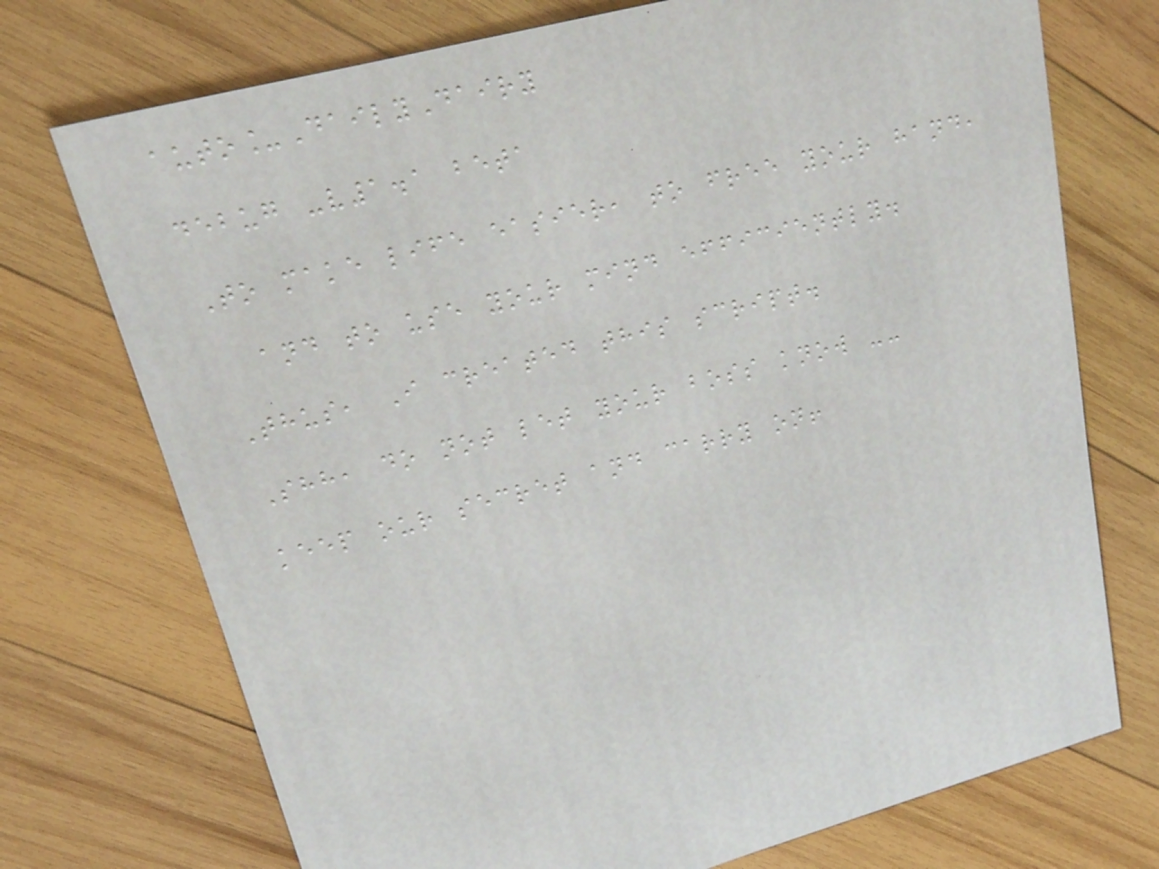auto_DailyDairy
debug -v1.1 beta
To make life easier, to free your hand,
and to use your mind efficiently.
Thus, I created this script.
Shh, do not let your boss know --
keep our secret and carry on!
